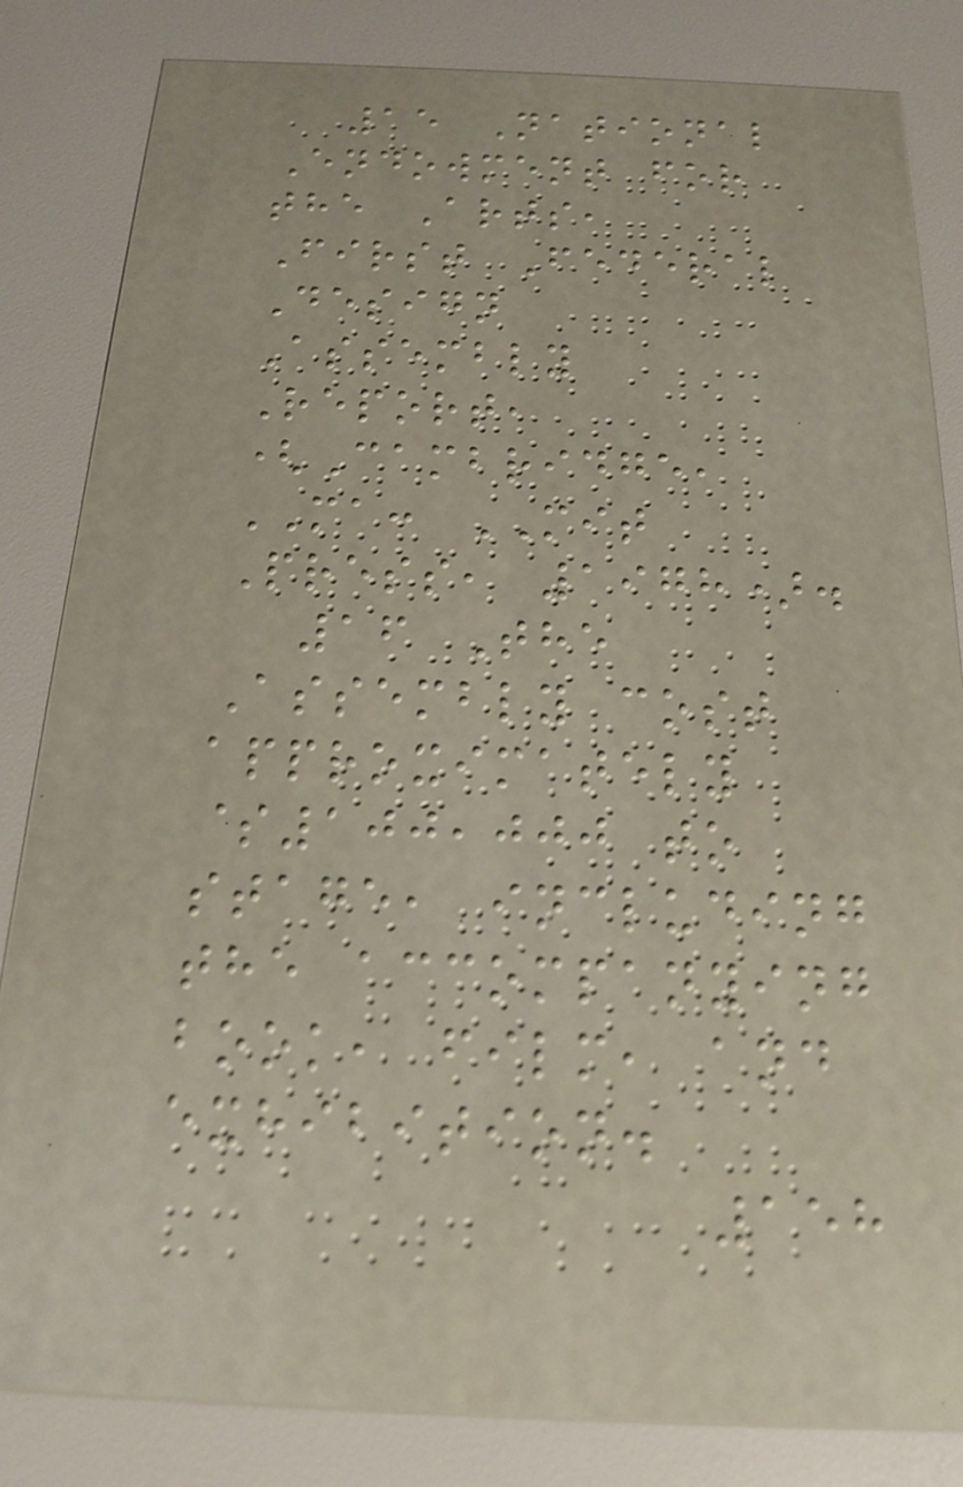15 National
Endowment for
the Arts,
First Federal
Design
Assembly
Report,
(Cambridge,
MA: MIT
Press, 1978).
16 The
Assembly cost
approximately
$100,000 to
stage, including
the accompanying
book, film, and
exhibition.
158
